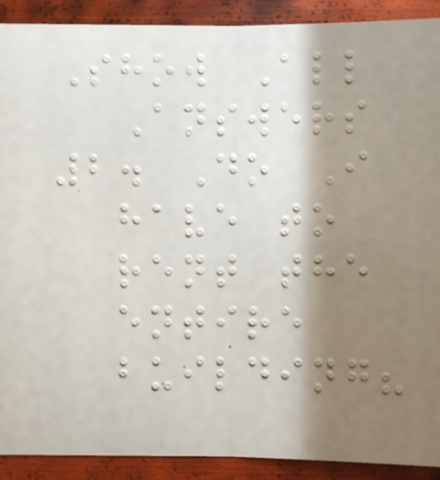Show All
Answers
2. Do I
have to
rent the
entire
building?
